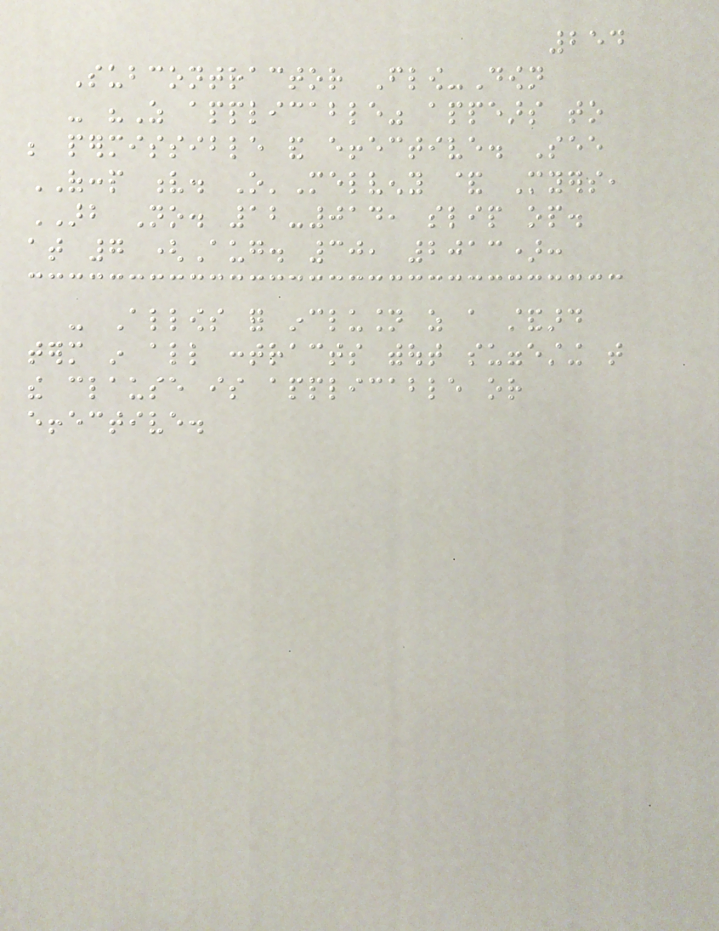254
Subcontractor Flow-Down
- "As applicable" appears to
be permissible and effective. See
OFCCP v. O'Melveny & Myers,
ARB No. 12-014, slip op.
at 7 (Aug. 30, 2013):
- Allows for inclusion as a standard
term in all contracts without suggesting that
the clause is applicable or
effective.
